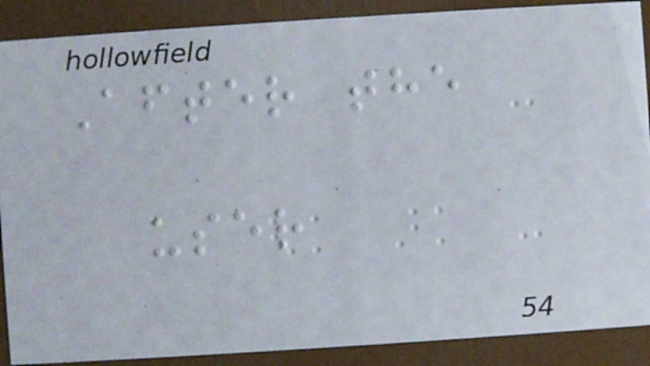After the
user
